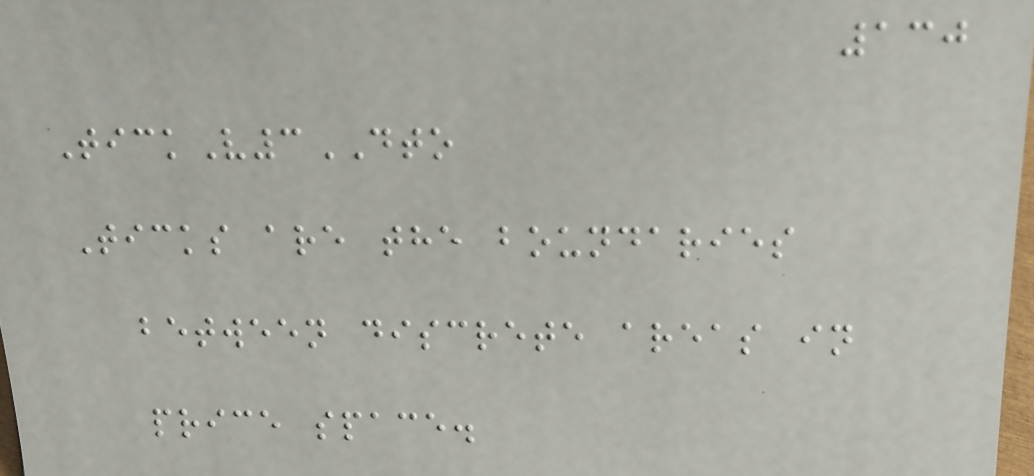130
TickV3DTO
Ticks are the boundaries
between discrete areas in
price space.
